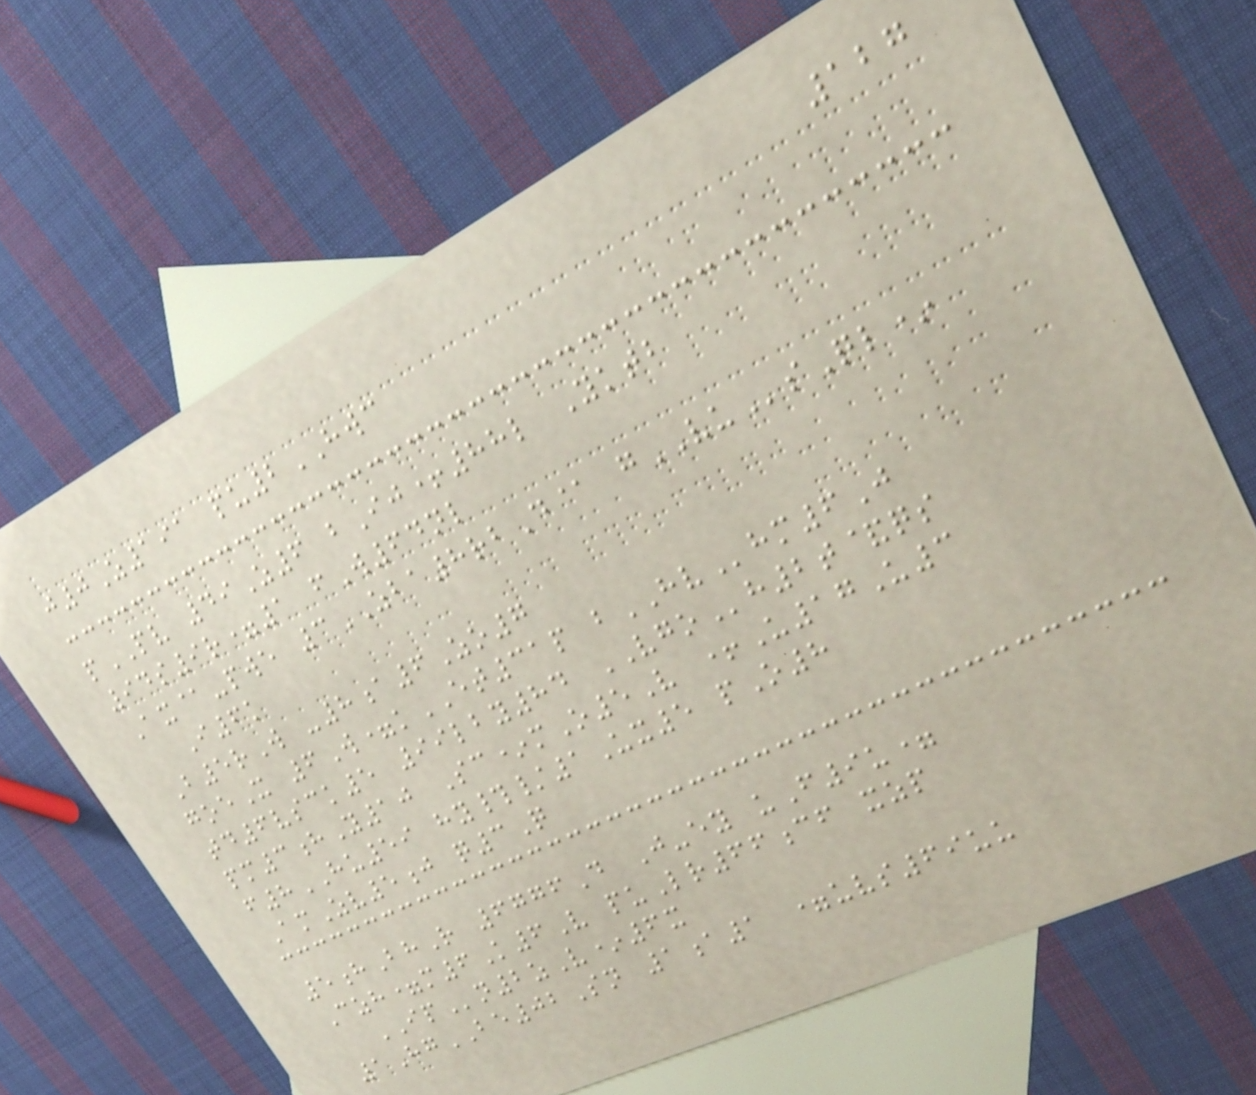127
j0Z191 pu2HWC
pPV 49Z6 bIj+88l Yktb
94s9r=1 fW64nl
Ax@-pwe 3ZBA8rbD@ gVUsQl*
I6k
B5rW -8a6Zo7
goeX 6W=kET31p bHVhm6J
td6vsck5 99lby84 VGOh2t&qs
pm3hY10 Sc*mO5V +U17U3
f8HU59 hy#/1Ux5 pO8
AmZv5j q3Q
5hBhR 6776D J-ey uF9u=
Czh=m6K6V puLr66cf xzp
IPn2zV*6x
1HgBE02Sn 1a1 =uvs69uu
